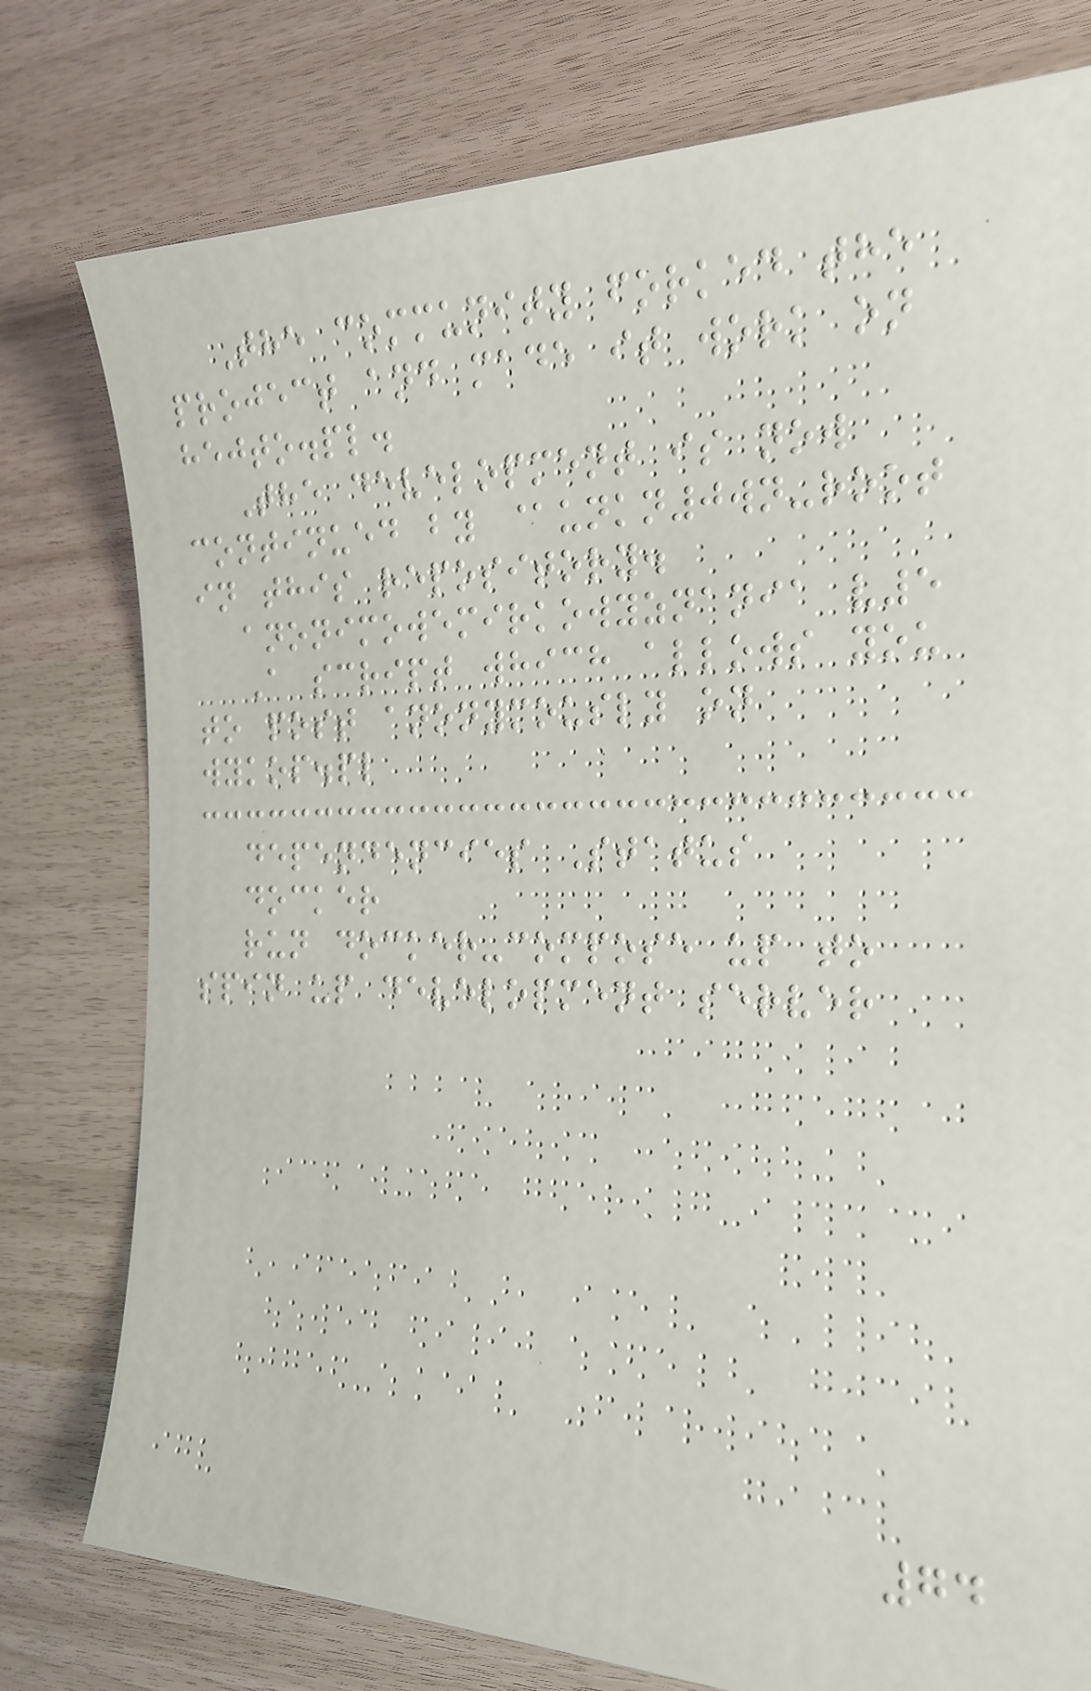The community forked the
project and made it work on
hejto.pl.
The development is now
continued by @unkn0wn-root
in this repository.
anonimowemirkowyznania v5
A script which allows you
to post anonymously on
wykop.pl
dependencies Status
docker
run docker-compose up to
spin up development server
74
